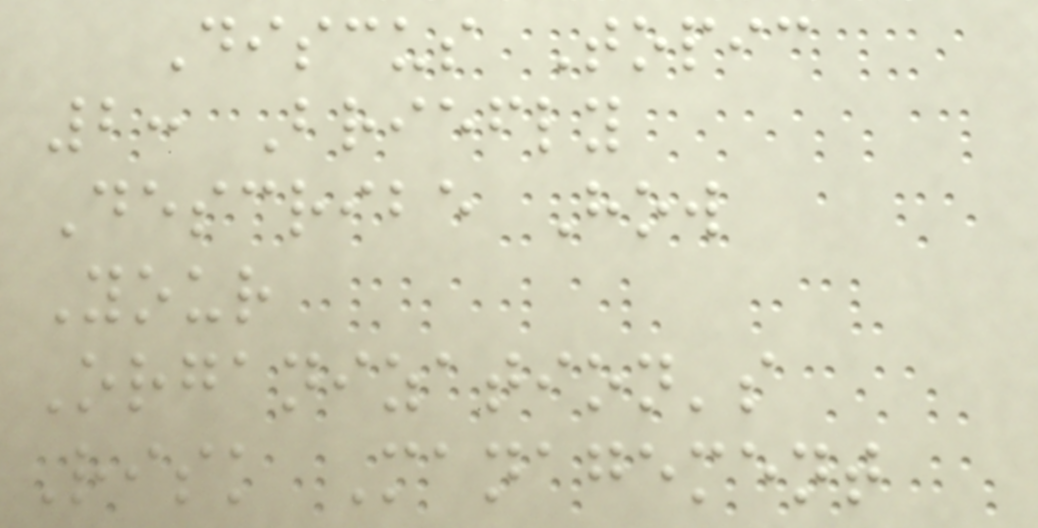Discus Topic
2: Briefly
Describe How
Your
Organization's
Risk Management
